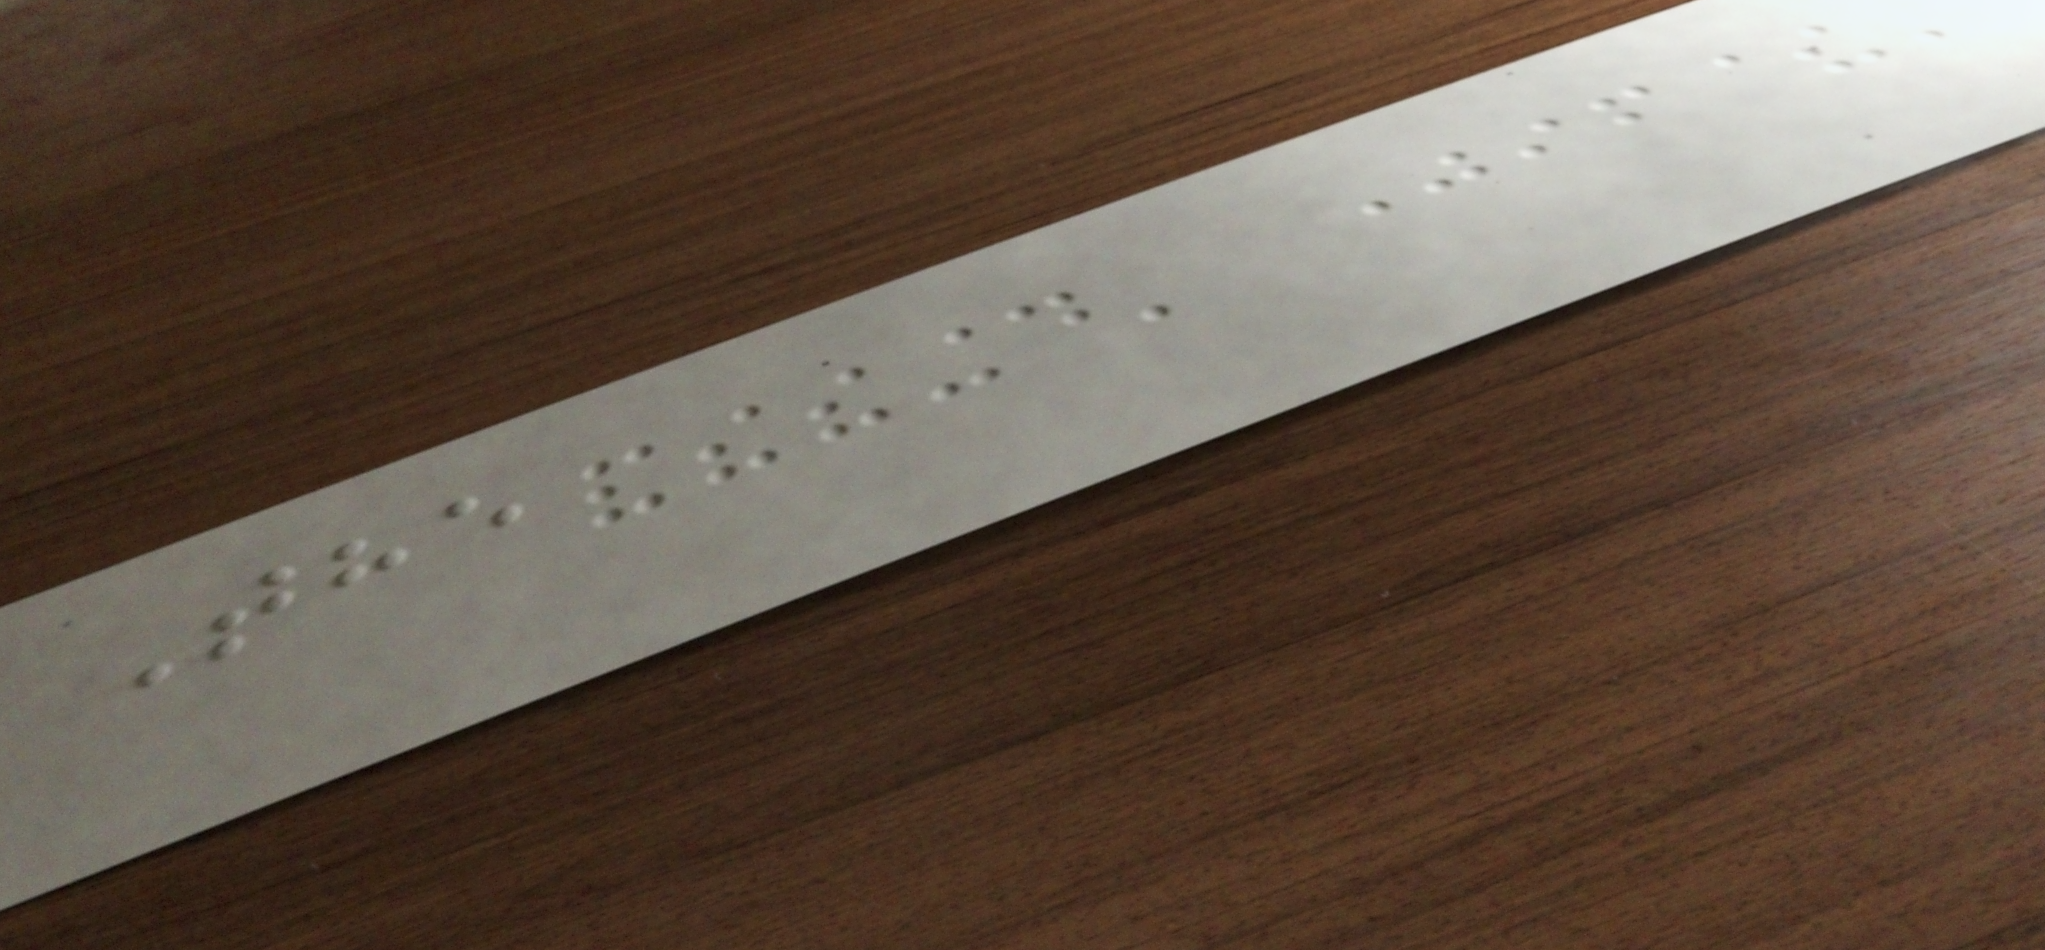The
